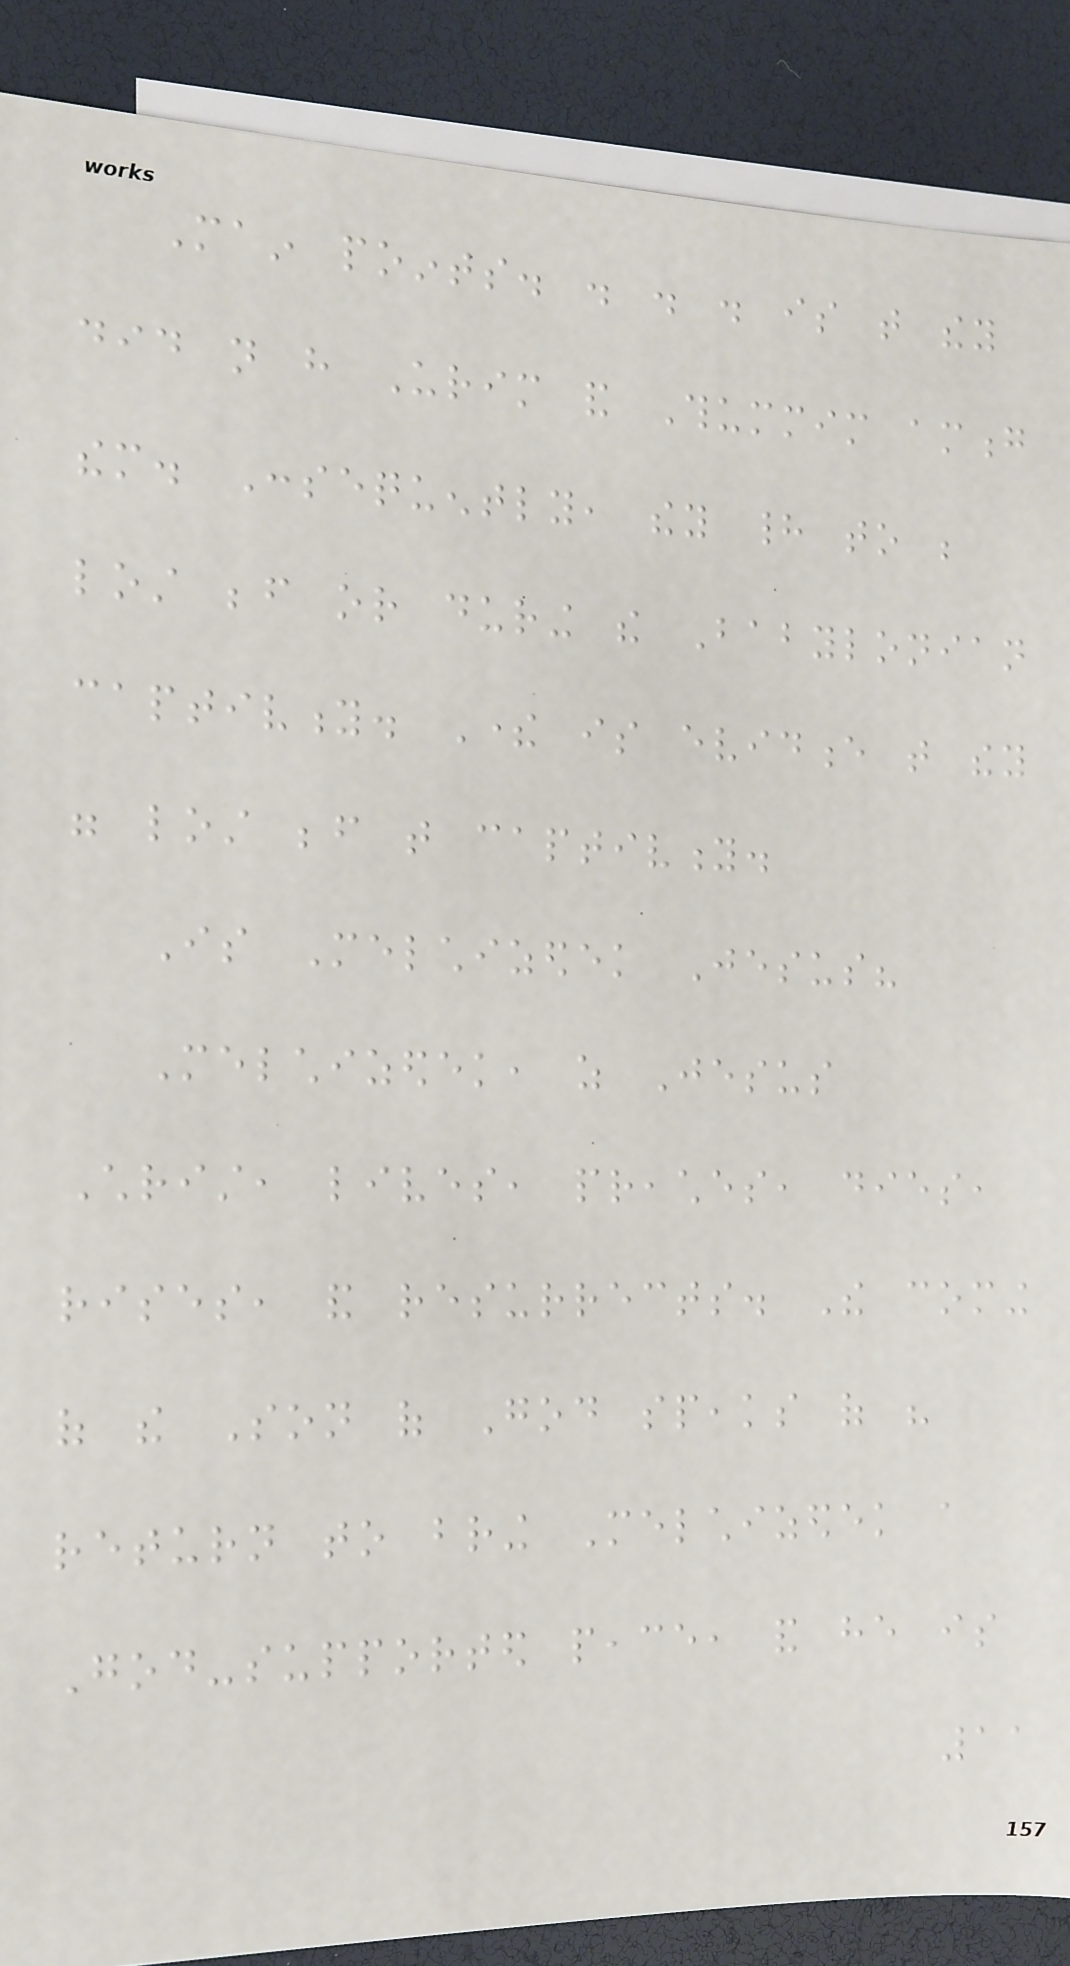Main points. . . . is that they
did not have Urim and Thummim among
them. Consequently, they had to be
lost before or during the Babylonian
captivity. There is evidence that they
were lost before that captivity.
Is Melchizedek Jesus?
Melchizedek, as Jesus
Christ, lives, preaches, dies,
rises, and resurrects. The coming
of the Son of God speaks of his
return to bring Melchizedek a
God-supported peace, and he is
11
